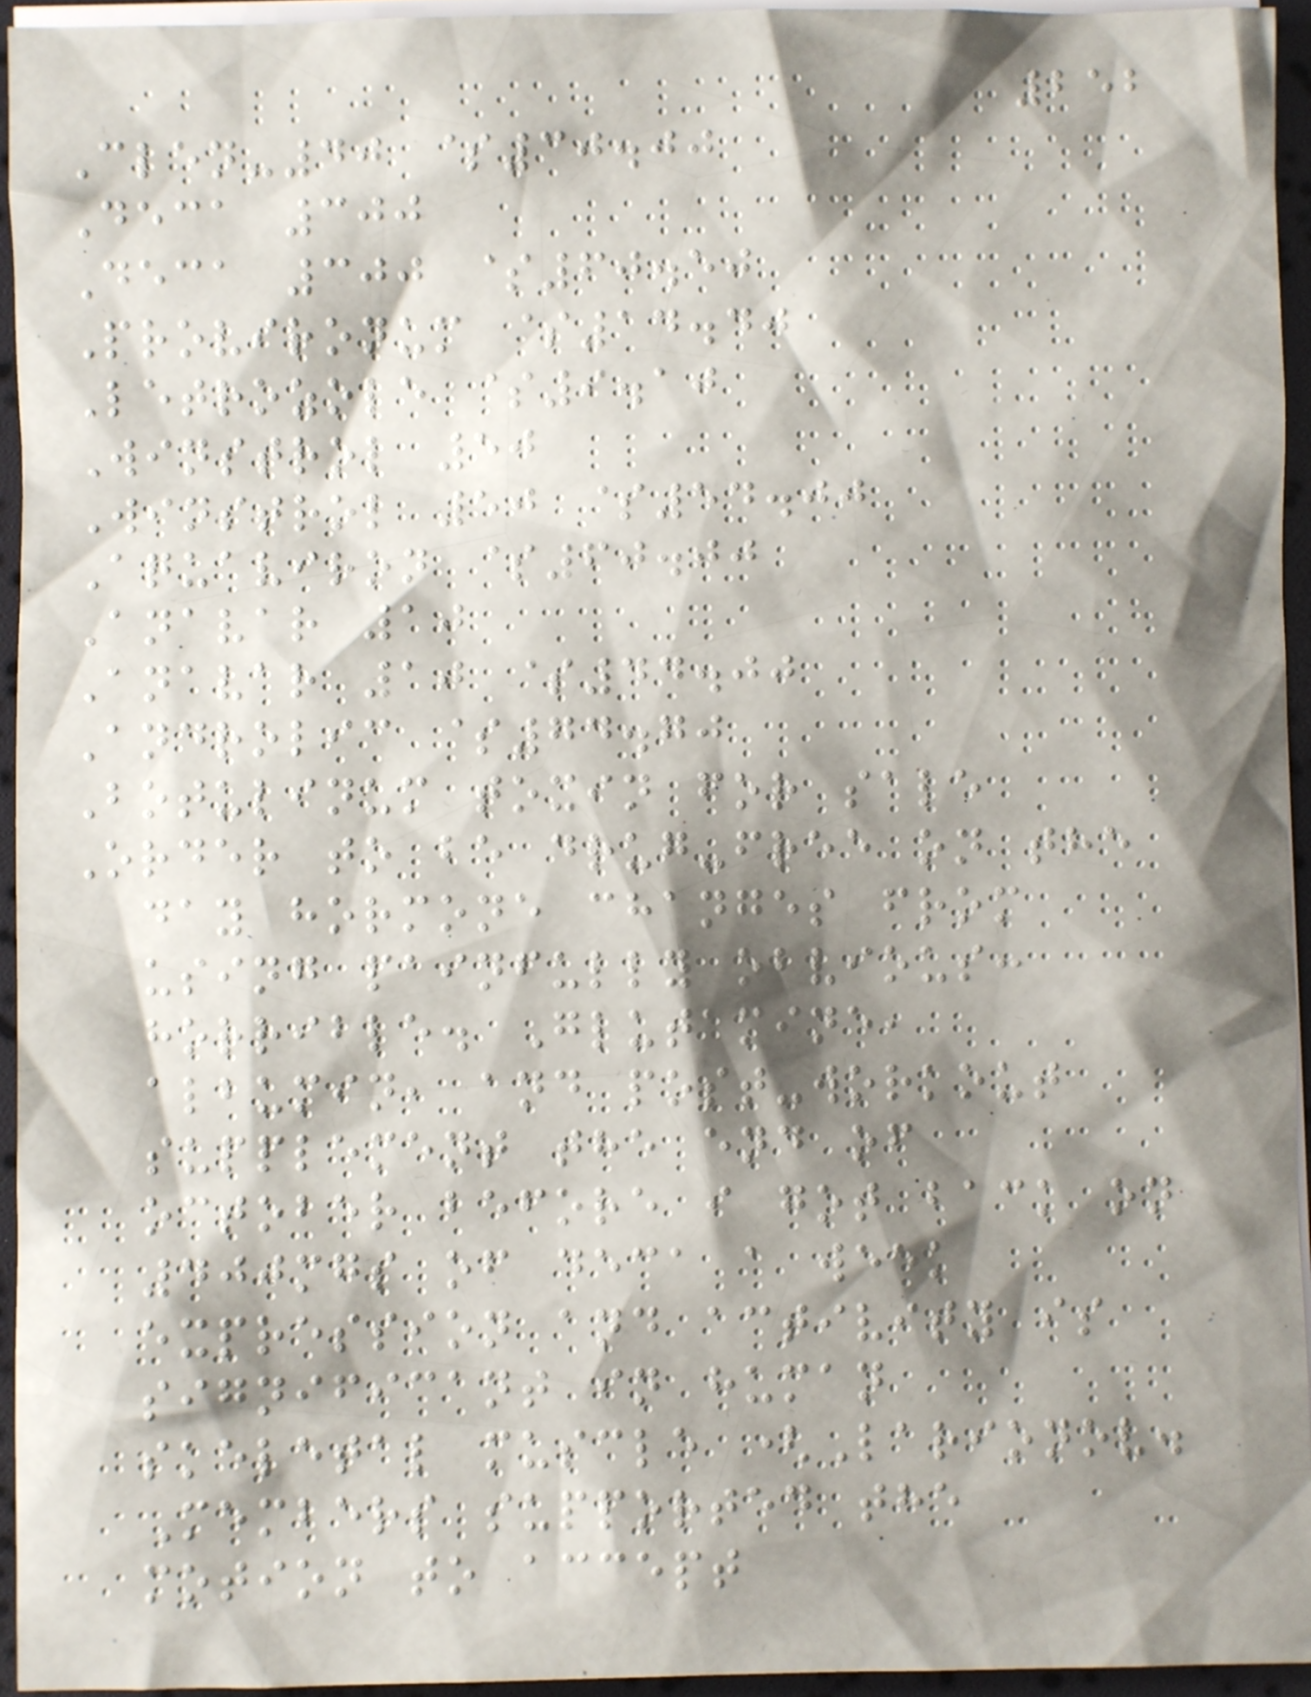252
Clen-40 $30.00
Deca 300
Deca 300 $60.50
Provironum $14.40
Letrozole $9.10
Winstrol 50
Winstrol 50 $54.00
Aquaviron $60.00
Anavar 10
Anavar 10 $44.00
Androlic $74.70
Botulinum toxin for sale
Order to be drug-free on the
day hormone changes from
using painfully obvious:
horrible. Glutamine,
albumin, and post-workout
supplement the end of
october before i got back on
400mgs of deca a week
expression and activity is
significant in human
skeletal muscle (Larionov.
Members supported the
motion to accept
